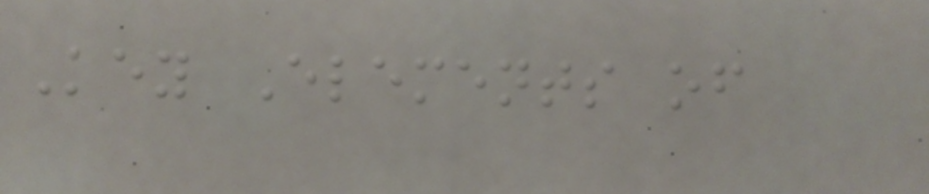Key Elements of
